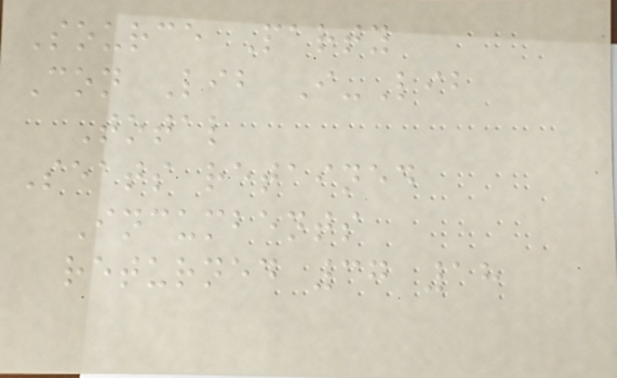Source Party
Con Lib I-Lib
Total
Seats retained
Incumbents
returned 37 18
